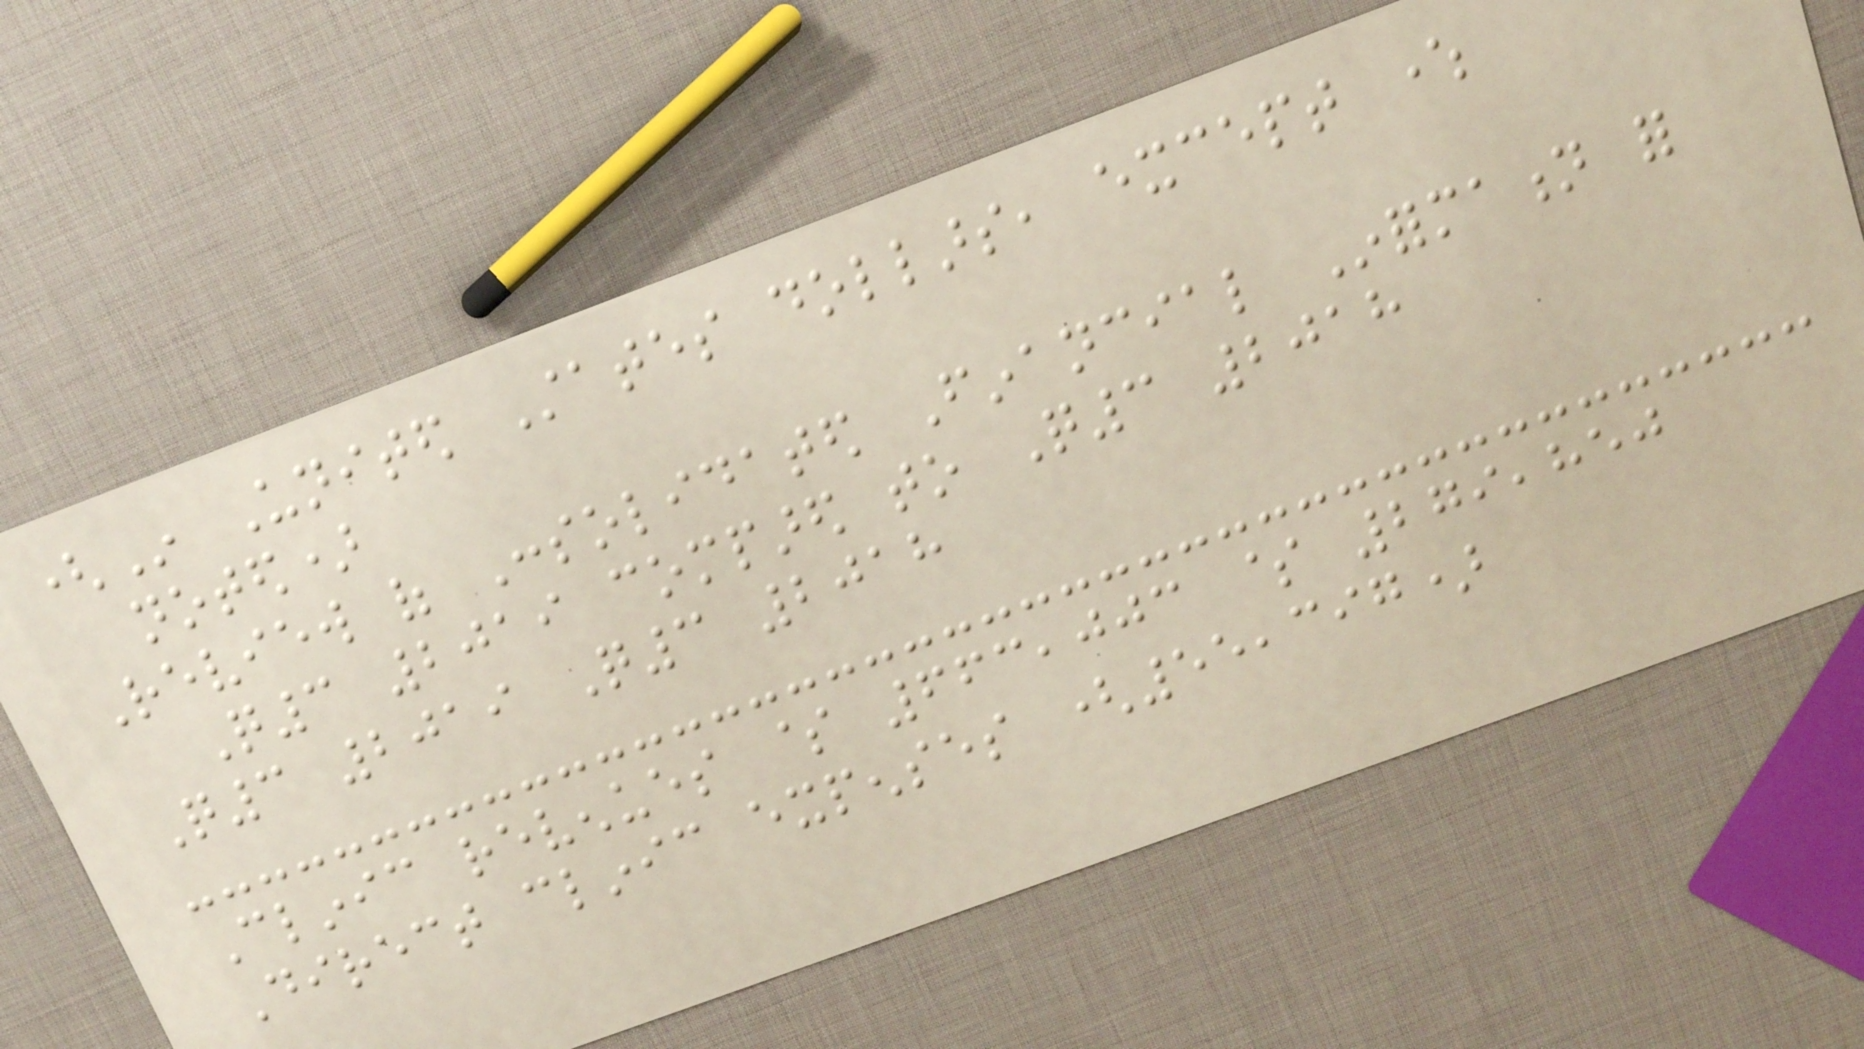(In United States dollars, except where
noted)
Review of Consolidated Financial Information for
Q3 2019 compared to Q3 2018
Q3 2019 Q3 2018
Clinic revenues $ 663,003 $ 279,850
Direct clinic expenses (55,397)
